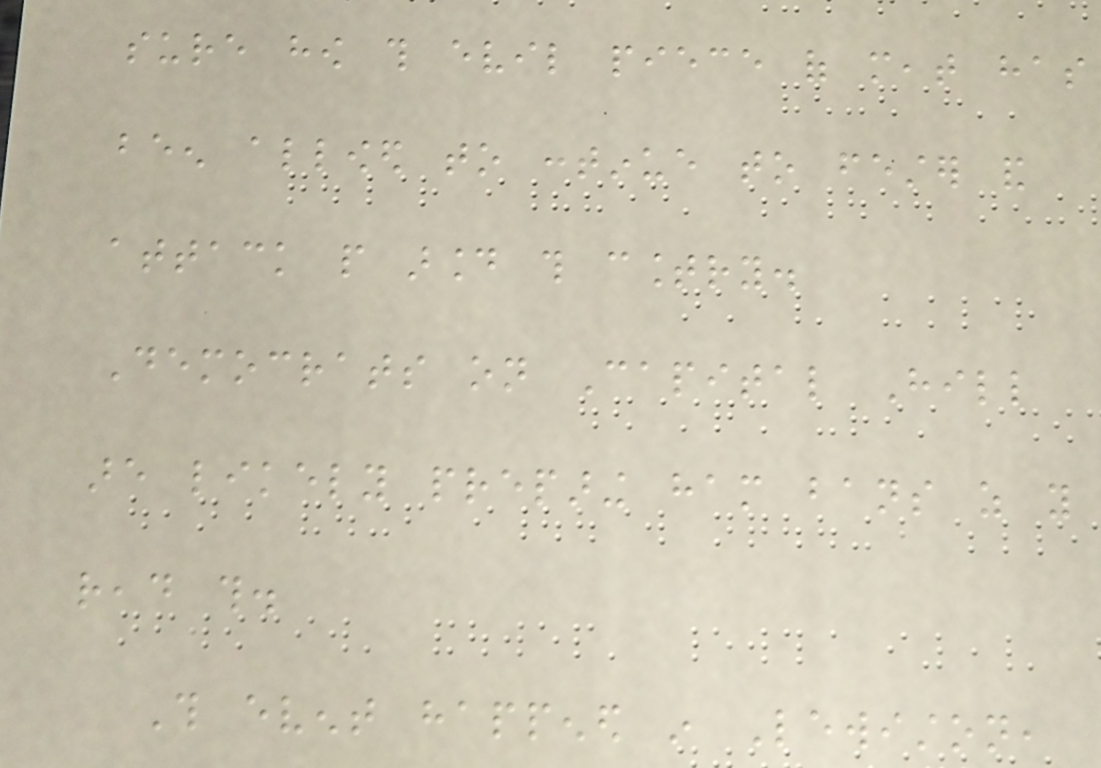sure how this evil piece of meat has
been allowed to continue to fester and
attack people around this country.
Democrats on Capital Hill
are likely preparing ham bans as you
read this.
This event happened in Lewiston,
